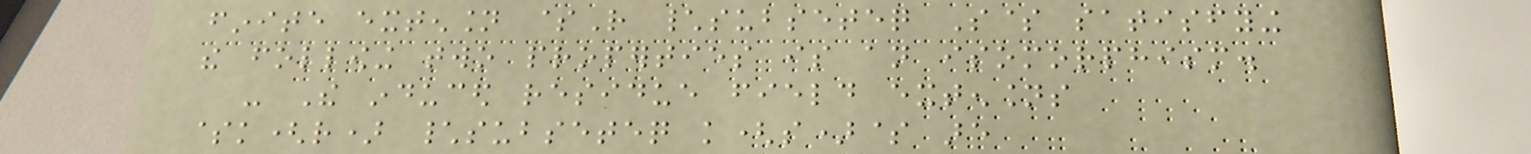finite extension $R \subseteq S$ satisfying
the following two properties is an isomorphism.
- The induced residue field extensions
$k(r) \subseteq k(s)$ are
